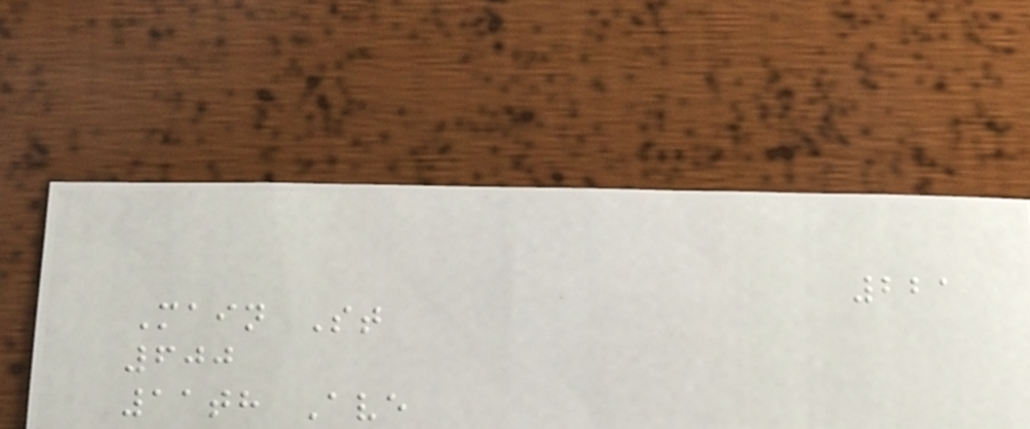221
Main St
600
11th Ave
